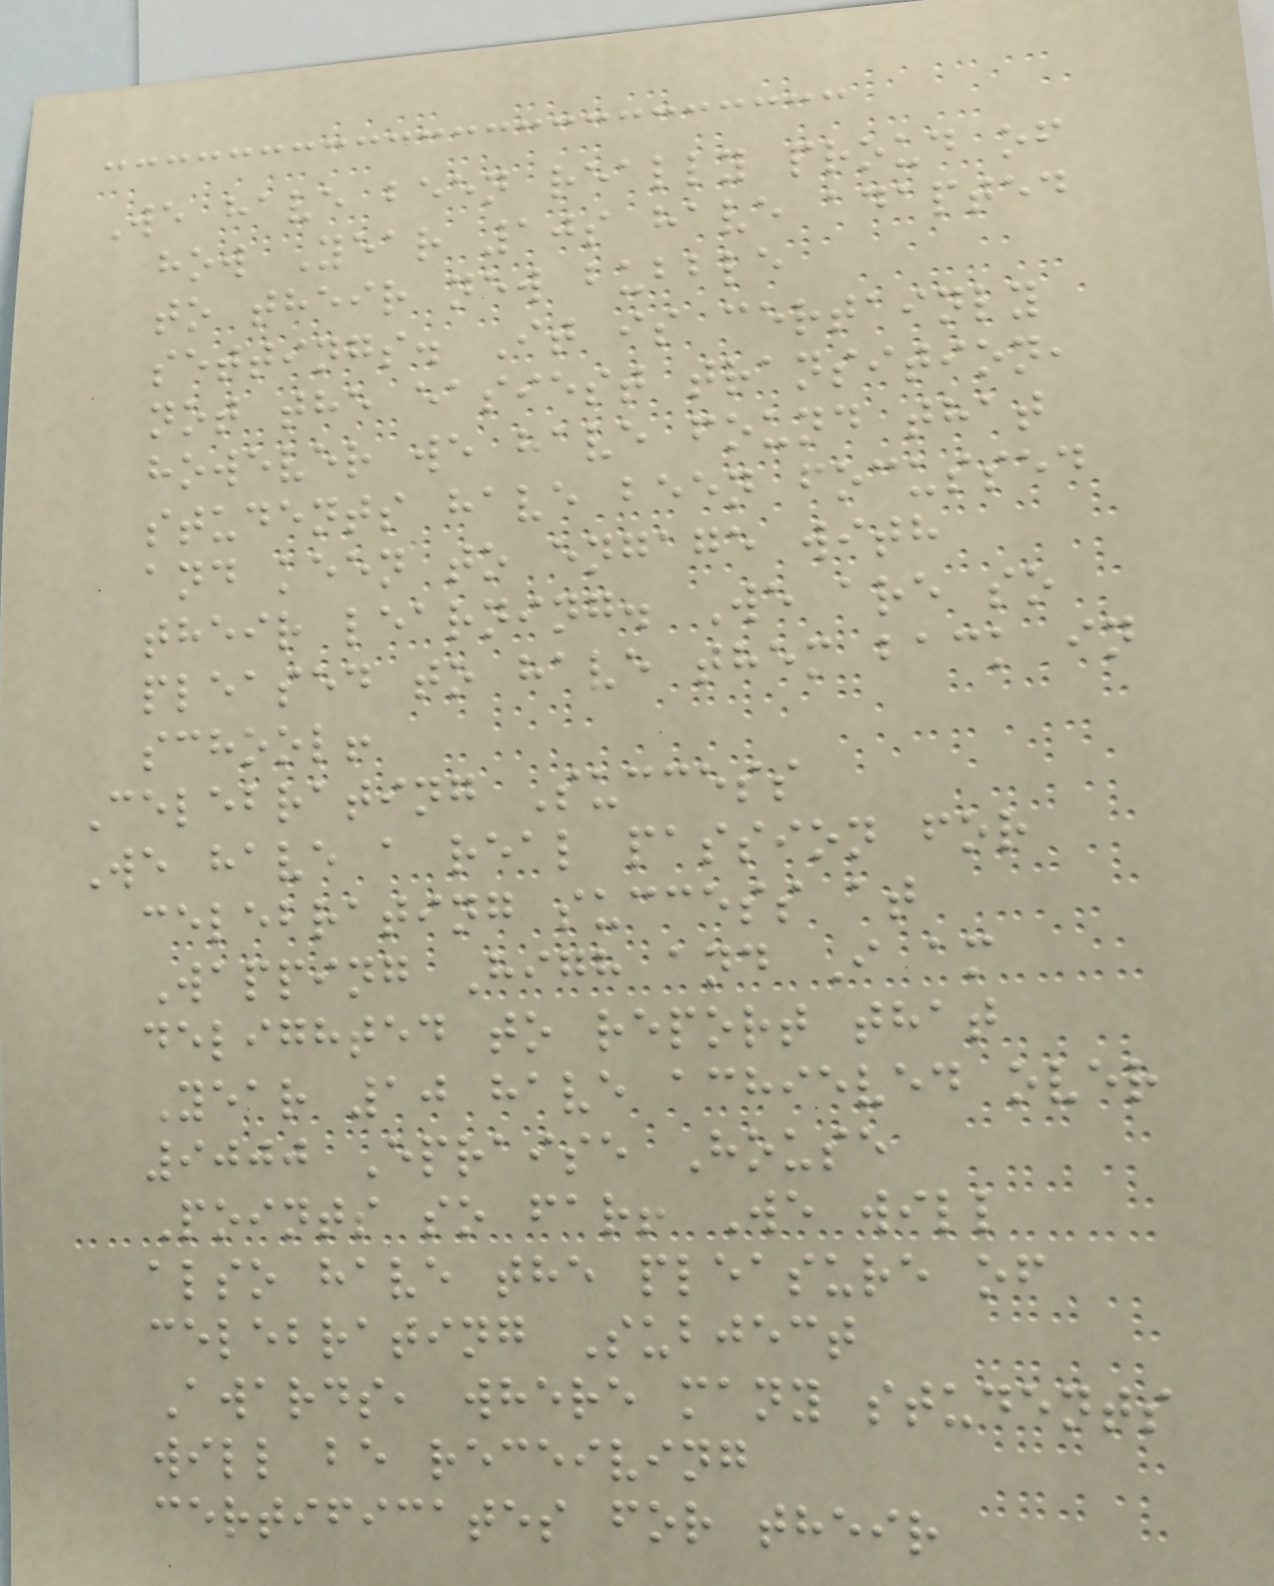We have been really proud of
how Year 10s have adapted
to their new bubble
settings. It is certainly
not the easiest transition,
however we have found that
students have been focussed
and keen to engage with
their learning. We are so
pleased to have them back in
school!
Celebrating Success
We have a real passion for
celebrating success at
Wapping High and I am
delighted to report that
Year 10 have achieved over
9000 Epraise House
Points so far! We will
also have the pleasure of
celebrating Subject
Awards, where many students
will be receiving
certificates for their
